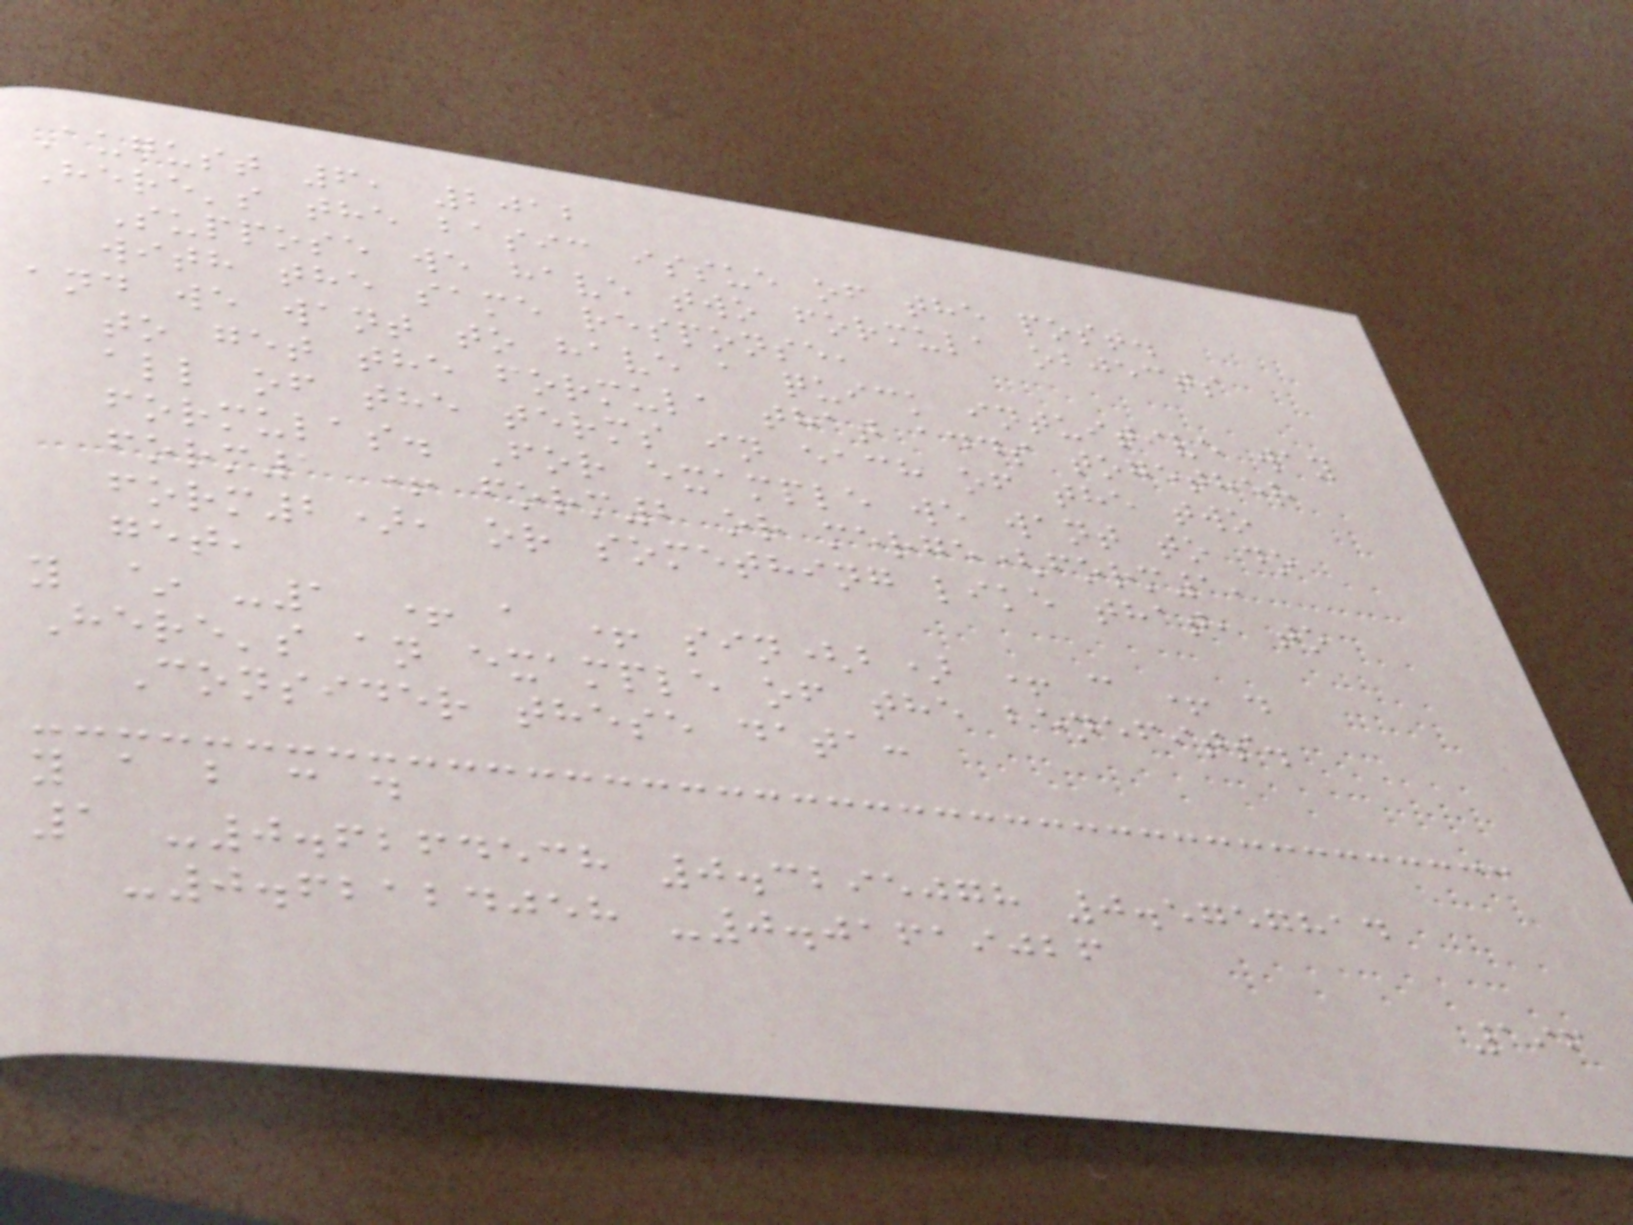August 6, 2012
Here's the basic issue of the post.
Suppose we have two formula objects
with the same response,
and we want to have a quick intuitive way
to get the formula that adds together
all of the terms in each of the two
formulas. For example we want to do
form1 + form2 or merge(form1,
form2), or something like that, to
get,
y ~ -1 + a + sin(b) + c + d
Here's an example of the benefits.
Consider these data:
y a b c d
1 -0.6264538 0.3295078 0.5757814
-0.62124058 -0.01619026
196
